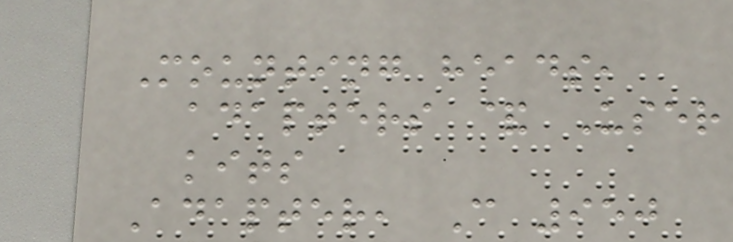Mounting heads,
adapters & User
kits
Adapter, C 950
